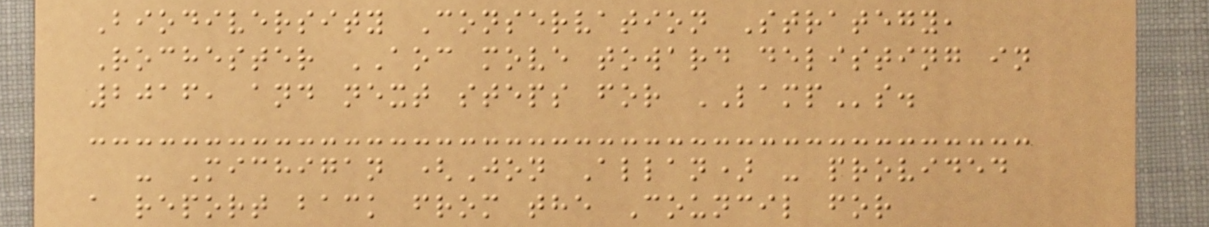Biodiversity Conservation Strategy,
Rochester AOC move toward delisting in
2016, and next steps for LAMPs.
- Michigan (Jon Allan) - provided
a report back from the Council for
